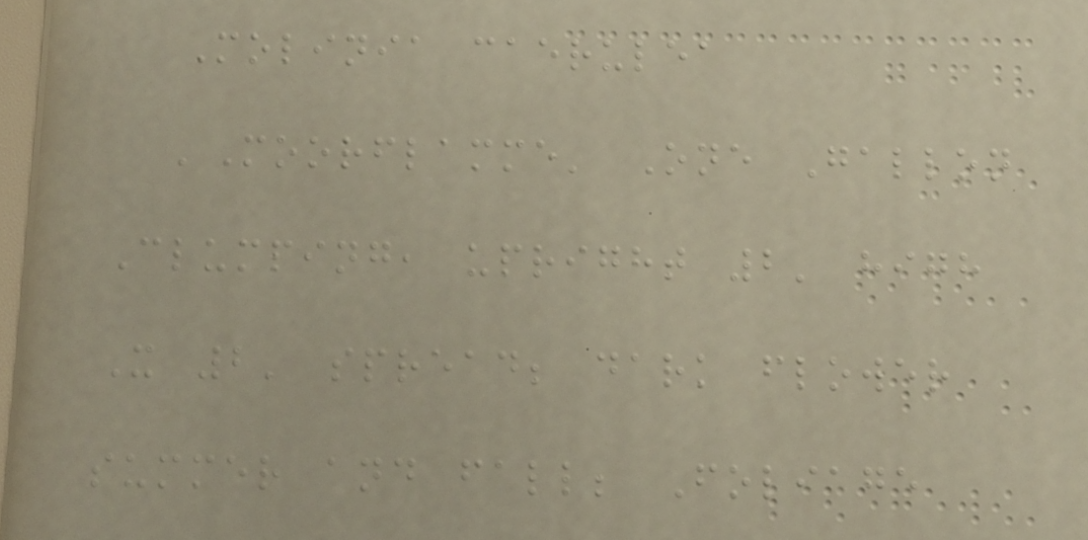Molinia caerulea
'Moorflamme' One Gallon
Clumping, upright 2' high
X 2' spread; dark flower
summer and fall; Foliage
